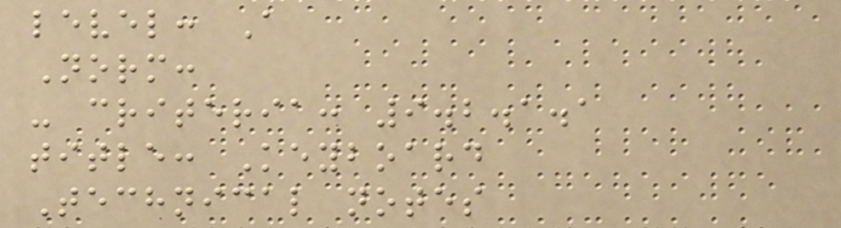level: A
Norm:
- criteria: 9.2.1.1
title: Keyboard
Technical notes
